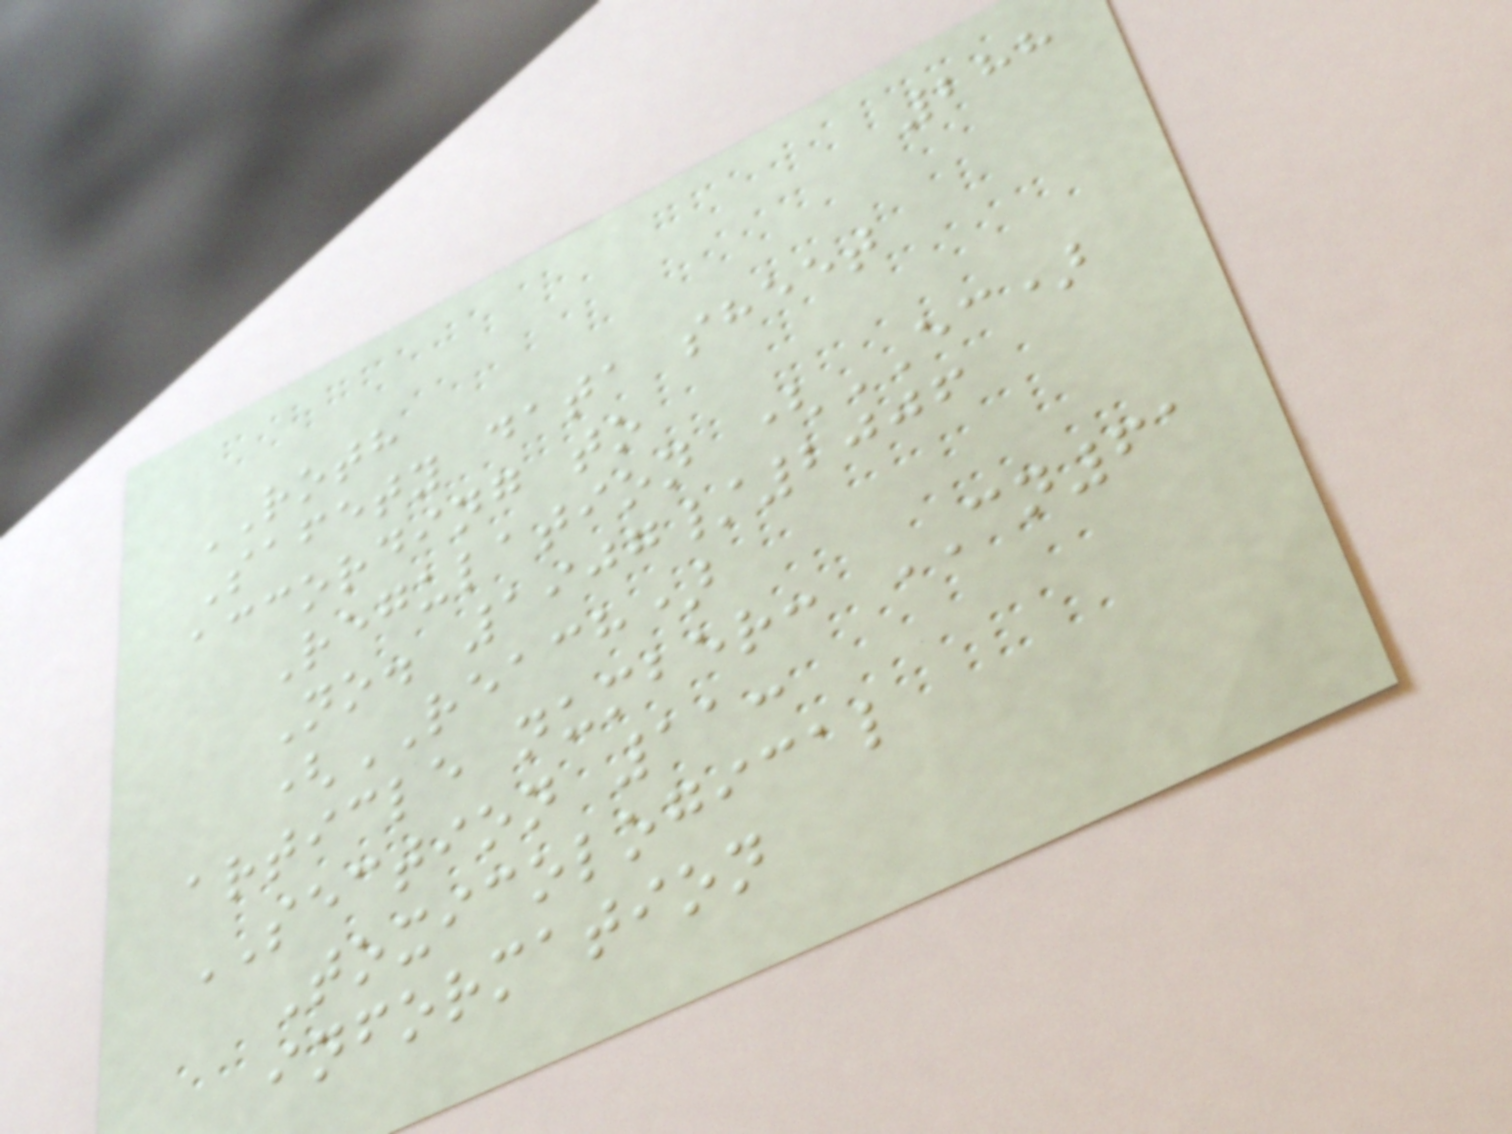288
ROTH
Safety data sheet
according to
Regulation (EC)
No. 1907/2006
(REACH)
article number: CN61
SECTION 11:
Toxicological
information
